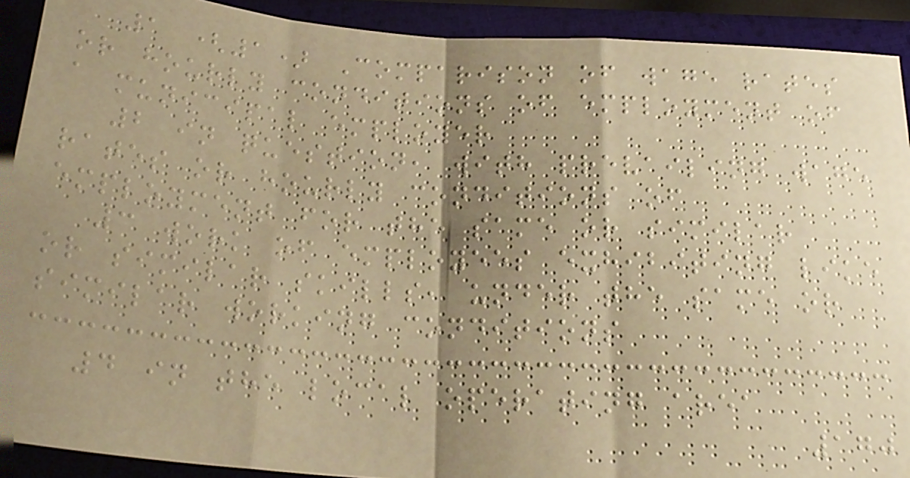1 (1) Comparison of wage rates
or hourly conditions of employment of
a municipal employer
2 in question, with prevailing wage
rates or hourly conditions of
employment for the same or similar
3 work of employees exhibiting like
or similar skills, under the same or
similar working conditions
4 in the local operating area
170
